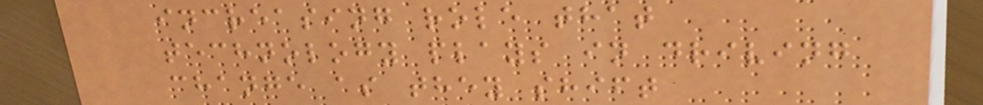increasing role that
technology plays in driving
change as they shift
